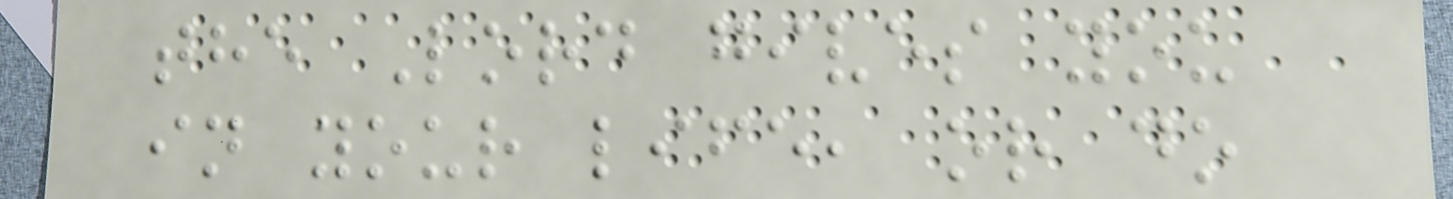the Lord gives you
in your life, or do
